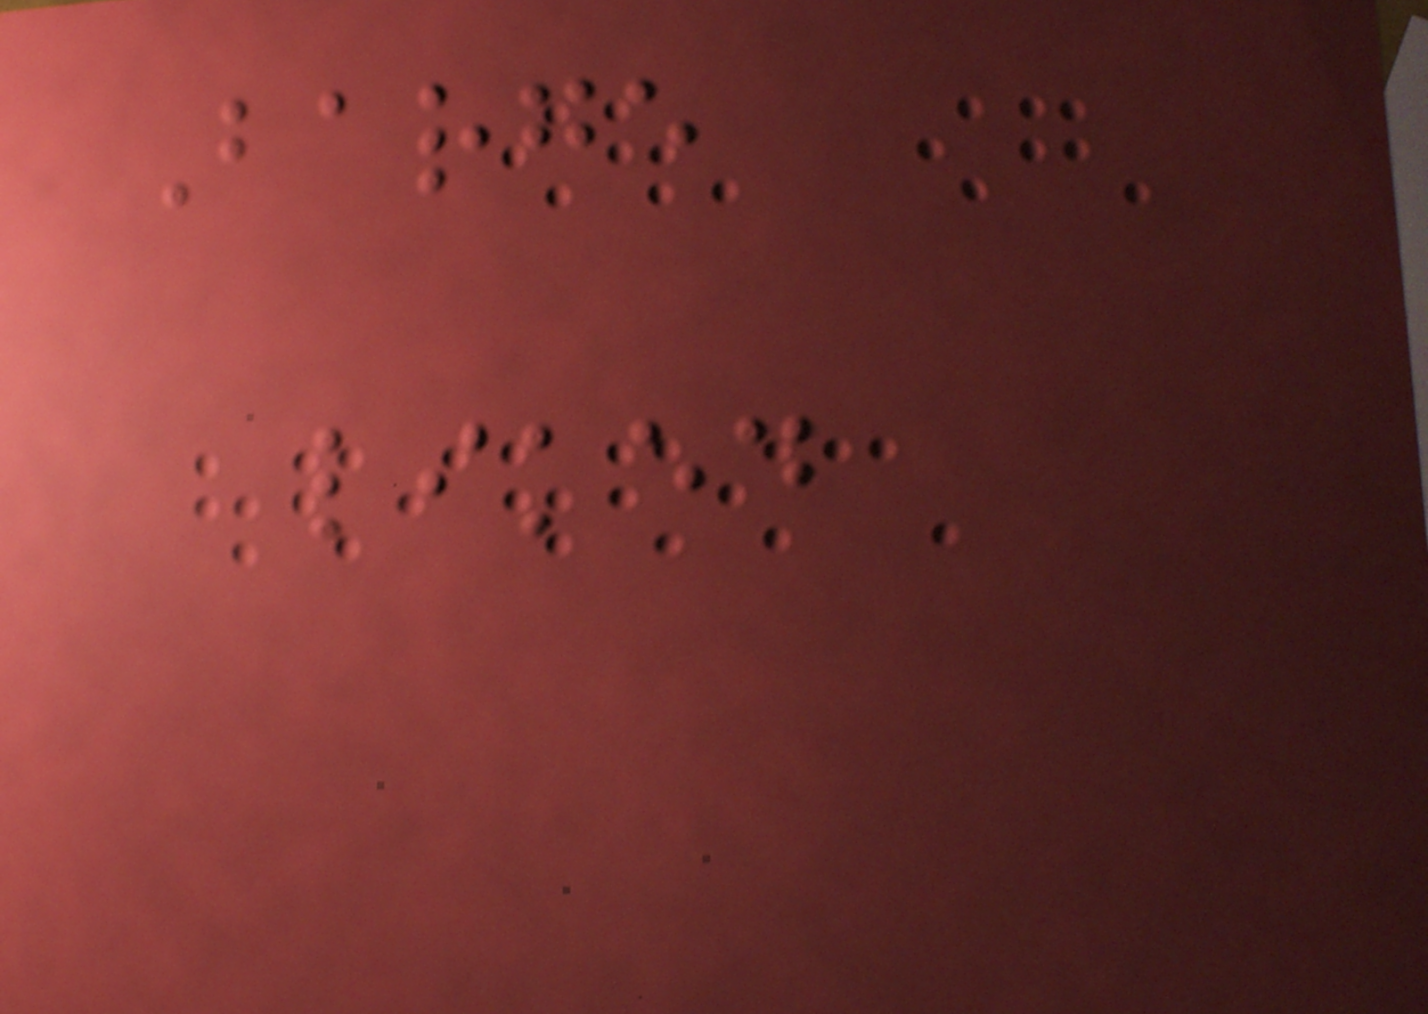Barge
liked
